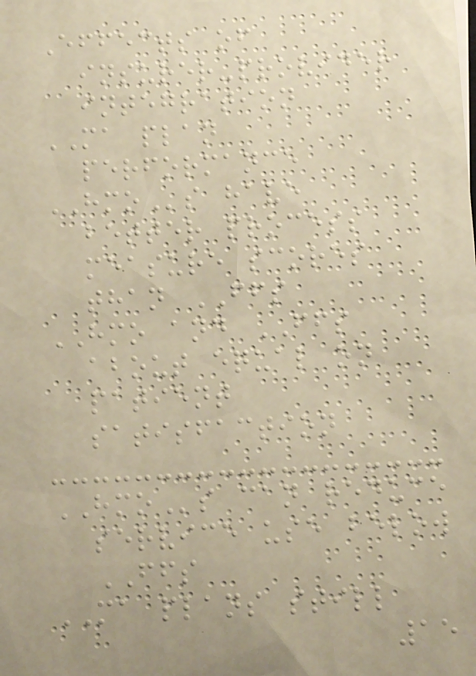Effects of
insurer-provider
integration
MA plan
performance
HMOs have
better process
measure scores
than FFS
HMO and FFS
about equal on
patient
satisfaction
HMOs can reduce
service use below
FFS
MA plans still
15
